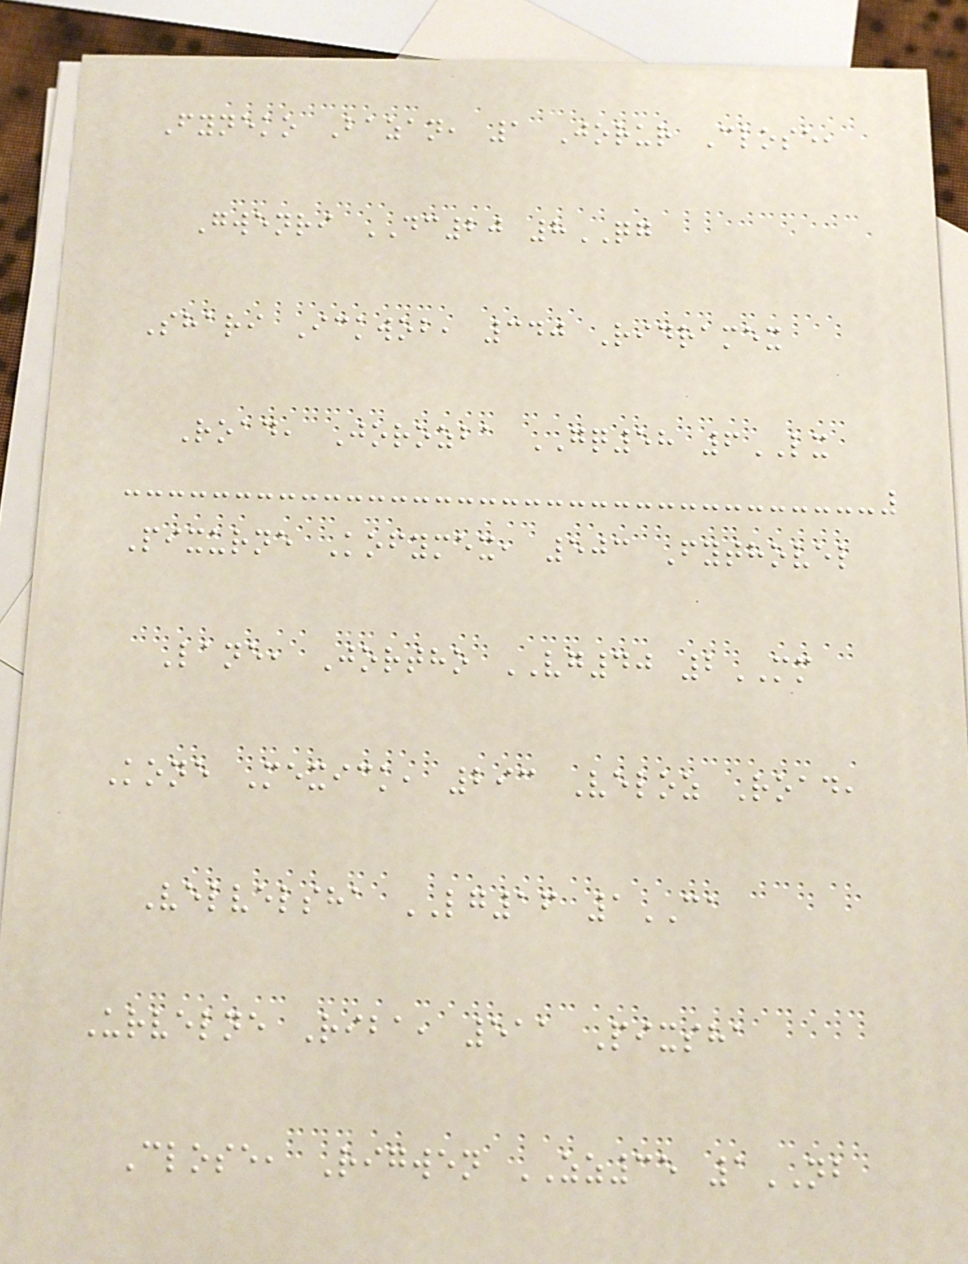Fyneko Bazan, 1 Jorur Close,
Gwenri DC20 8QG
Shari Ickwob, 340 Ridramex
Road, Jorozba GQ58 6LX
Pixurne Kofymex, 503 Fythovel
Lane, Jortho VG40 2MM
Kone Mexick, 293 Veloz Road,
Velvelsha LG16 1CA
Urvelne Riba, 511 Pixsha
Close, Rigwen ZZ35 1NB
